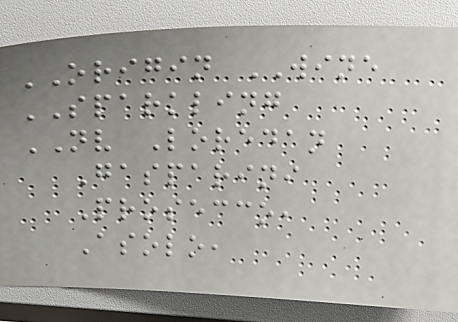ORIGIN WINE
SPARKLING
NV Loredan
Gasparini
Prosecco,
Asolo,
